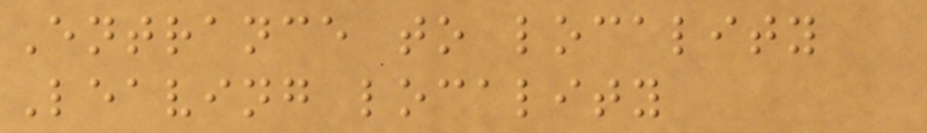Entrance to locality
Leaving locality
